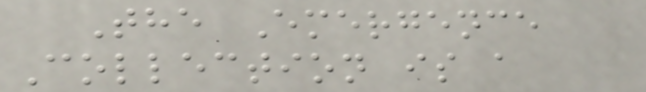The Emergence
Collection is a
